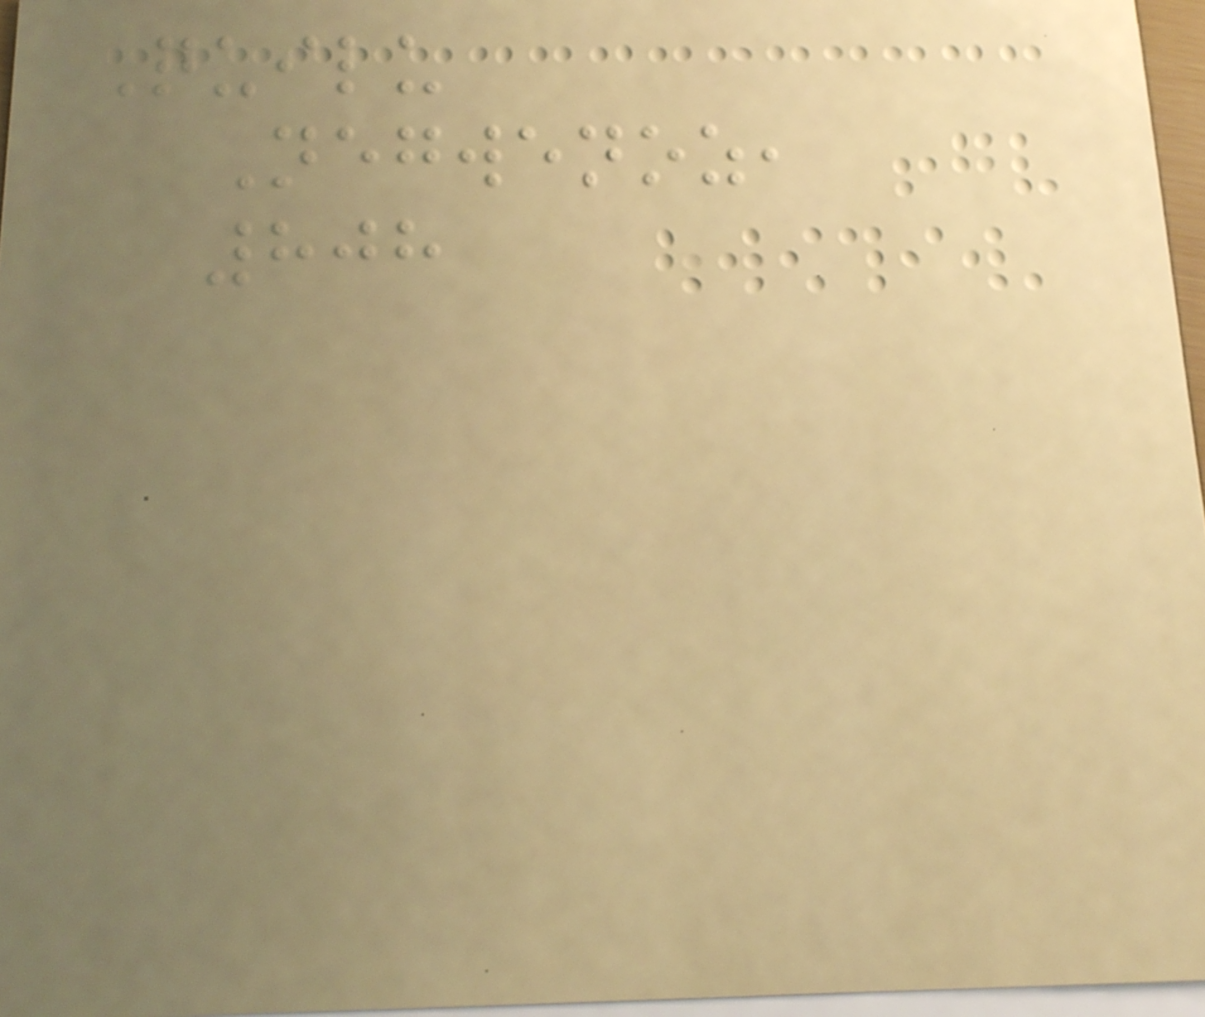Quilu
Negwenoz,
808
